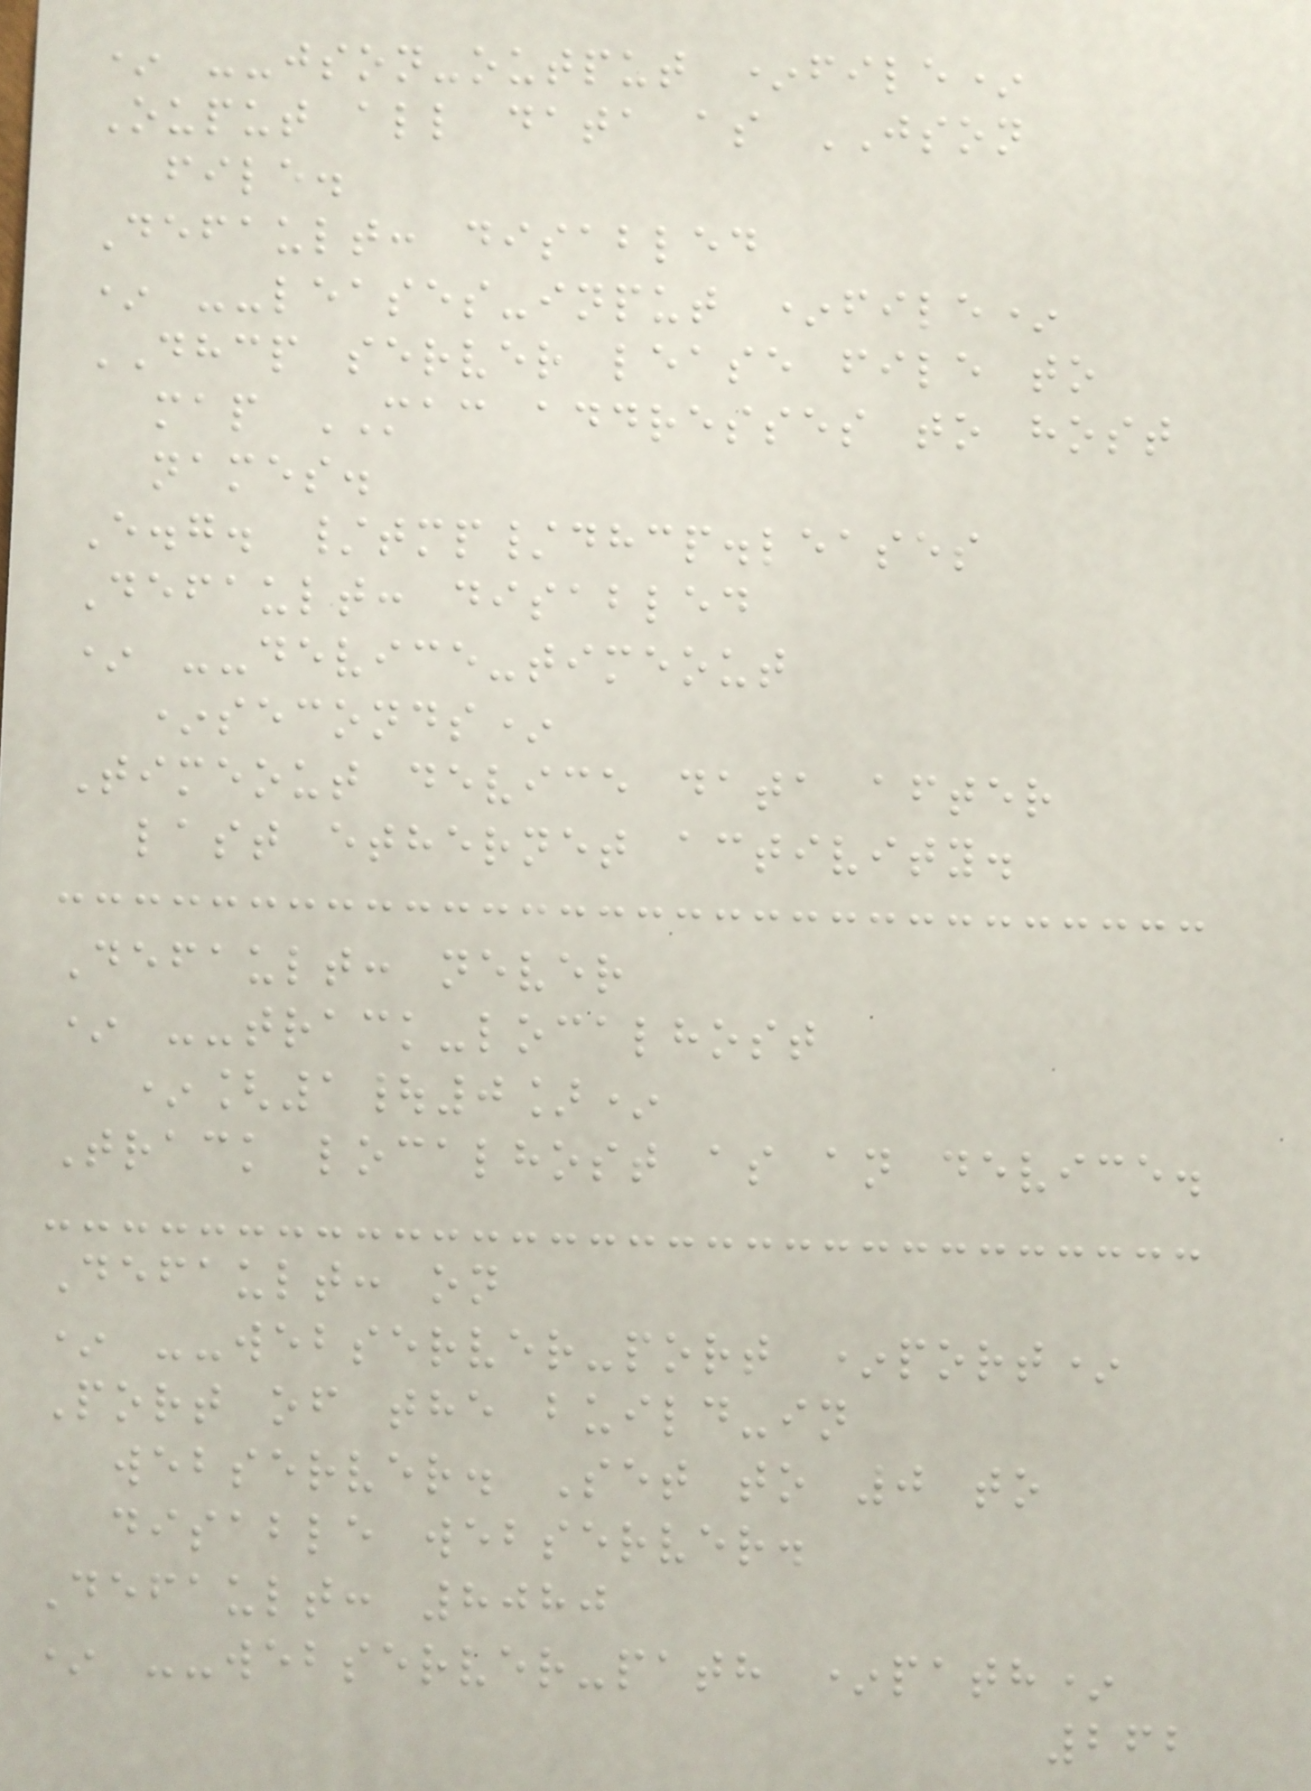* --json-output *file*
Ouput all data as JSON
file.
Default: disabled
* --leases-input *file*
DHCP server lease file to
map MAC addresses to host
names.
E.g. /tmp/dhcp.leases
Default: disabled
* --device-timeout
*seconds*
Timeout device data after
last ethernet activity.
Default: never
* --track-localhost
*[1|0]*
Track localhost as an device.
Default: on
* --webserver-port *port*
Port of the build-in
webserver. Set to 0 to
disable webserver.
Default: 8080
* --webserver-path *path*
262
